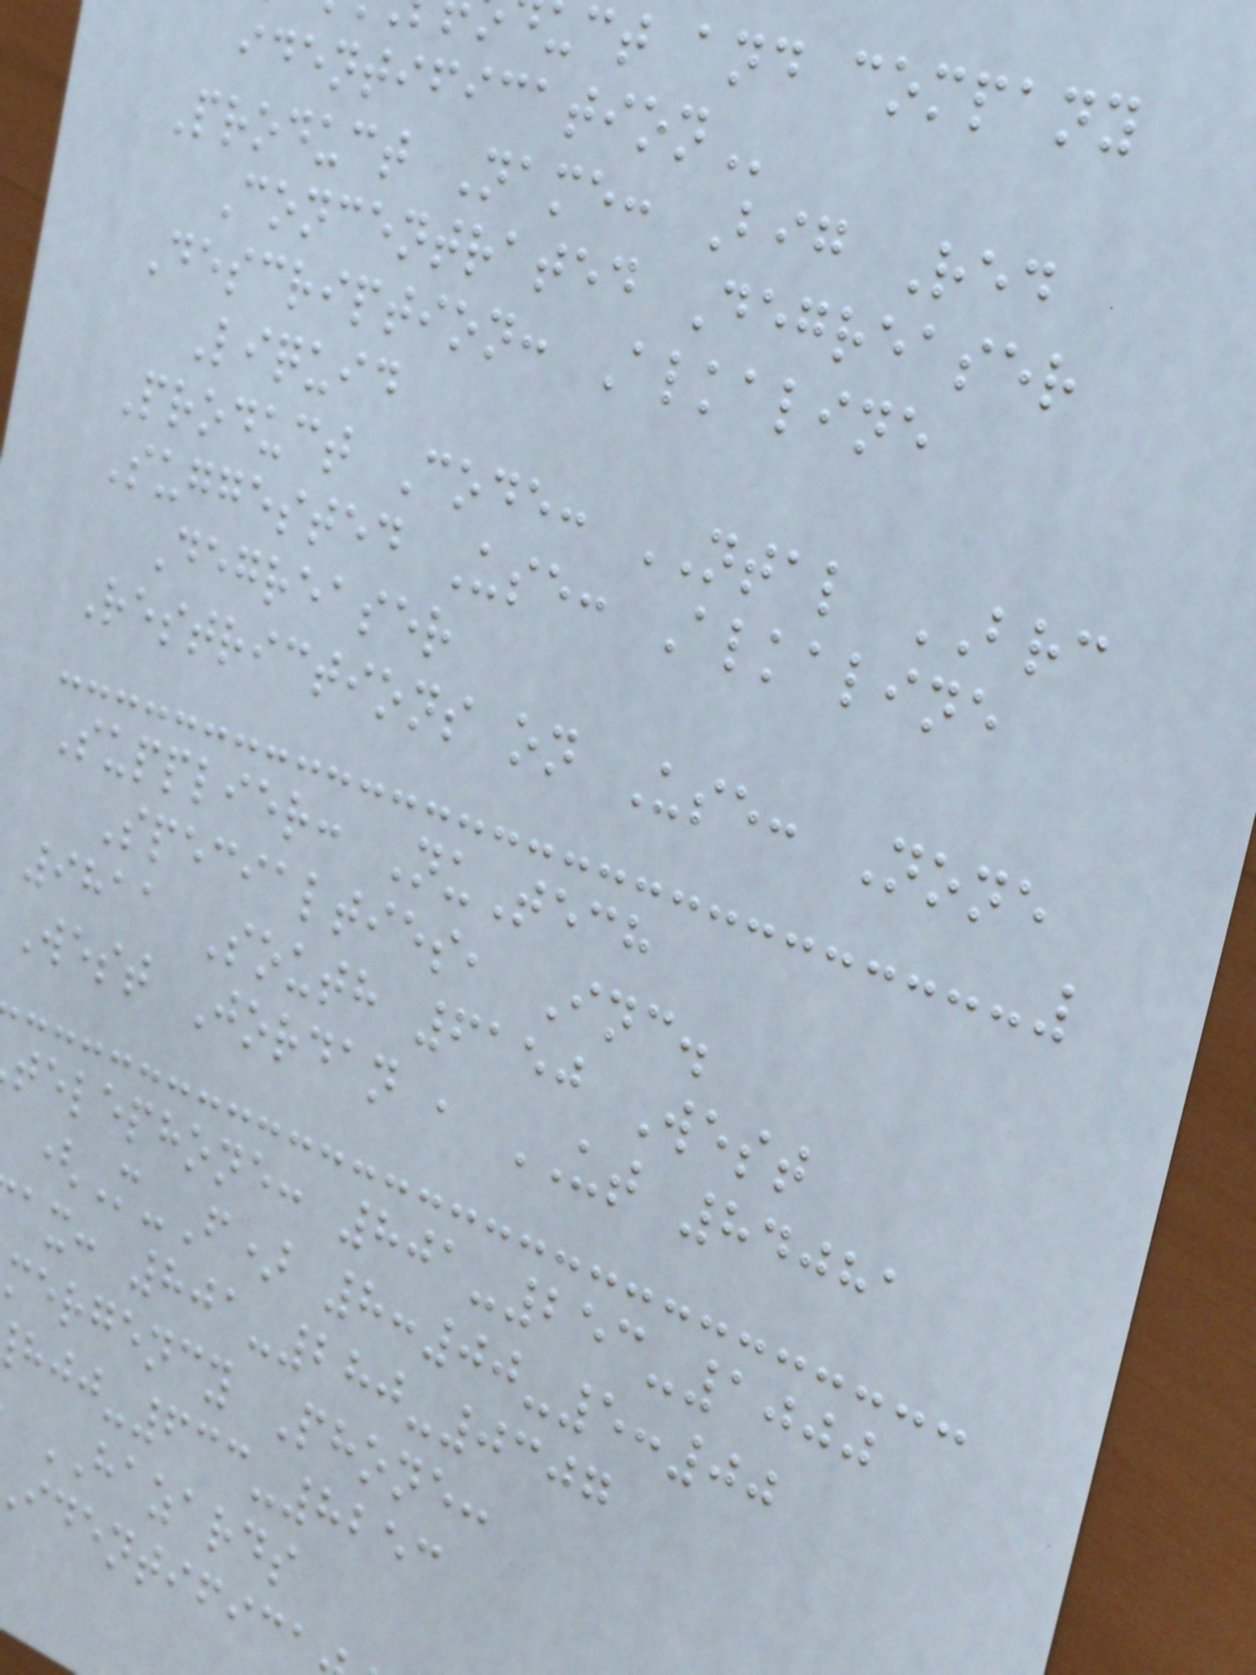ct and company
Product Name: Big Red
Concentrated Degreaser
Description: Alkaline
Liquid
Product Code: NTAL BRC
Suggested Use: Alkaline
Degreaser
Restrictions on Use: None
Supplier: NuTech
Specialties, Inc.
9811 South 6150 West
West Jordan , UT 84081
telephone: 801-253-1000
(M-F) 8:00-5:00
ax: 801-280-0307
mergency Phone:
-633-8253
HAZARDS
